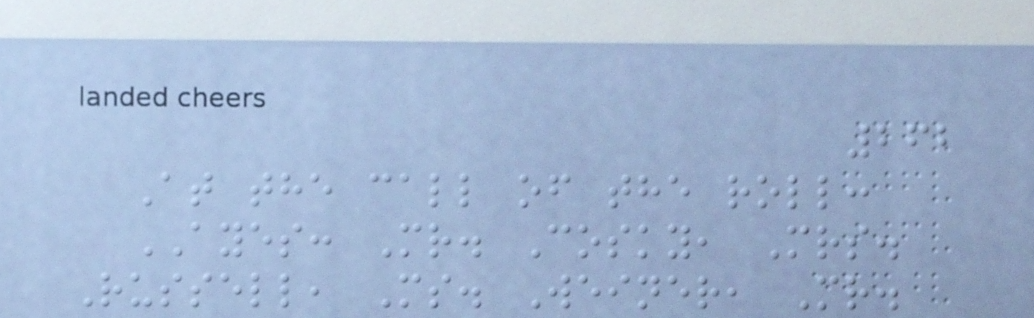262
At the call of the roll:
AYES: Mr. Cosky, Mrs.
Russell, Ms. Weiner, Mr.
